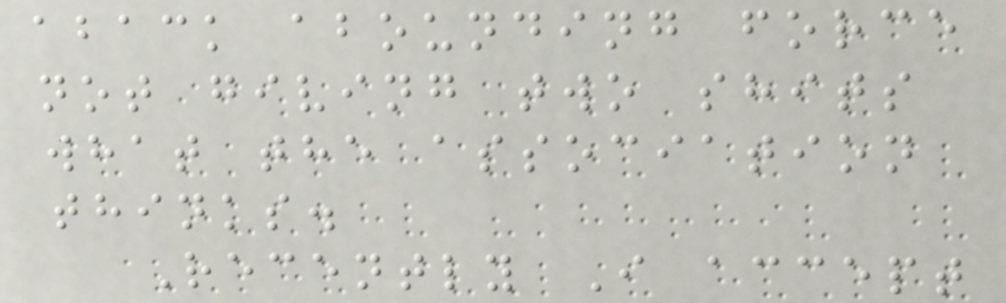aback abounding force
not giving two shits
what the association
thinks.
Recently I accept
